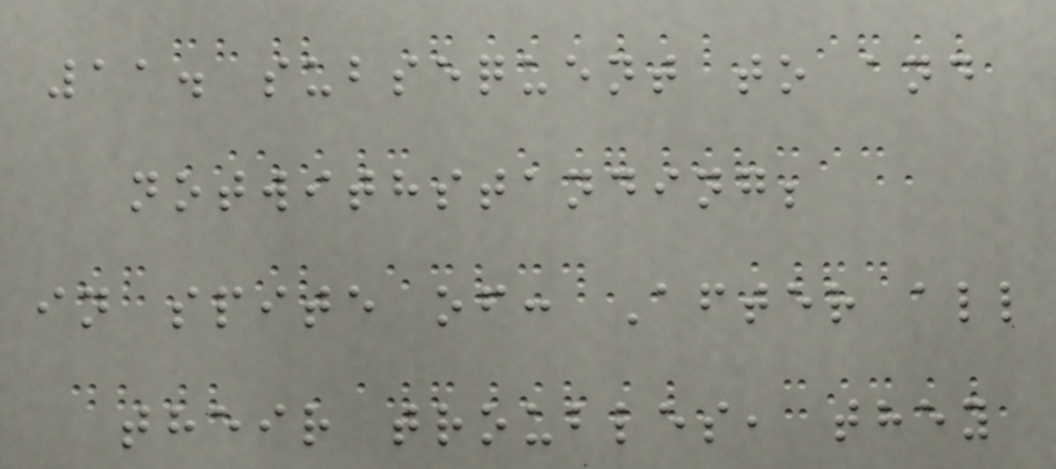11. subsequent to and
notwithstanding;
in spite of: After all
their troubles, they
